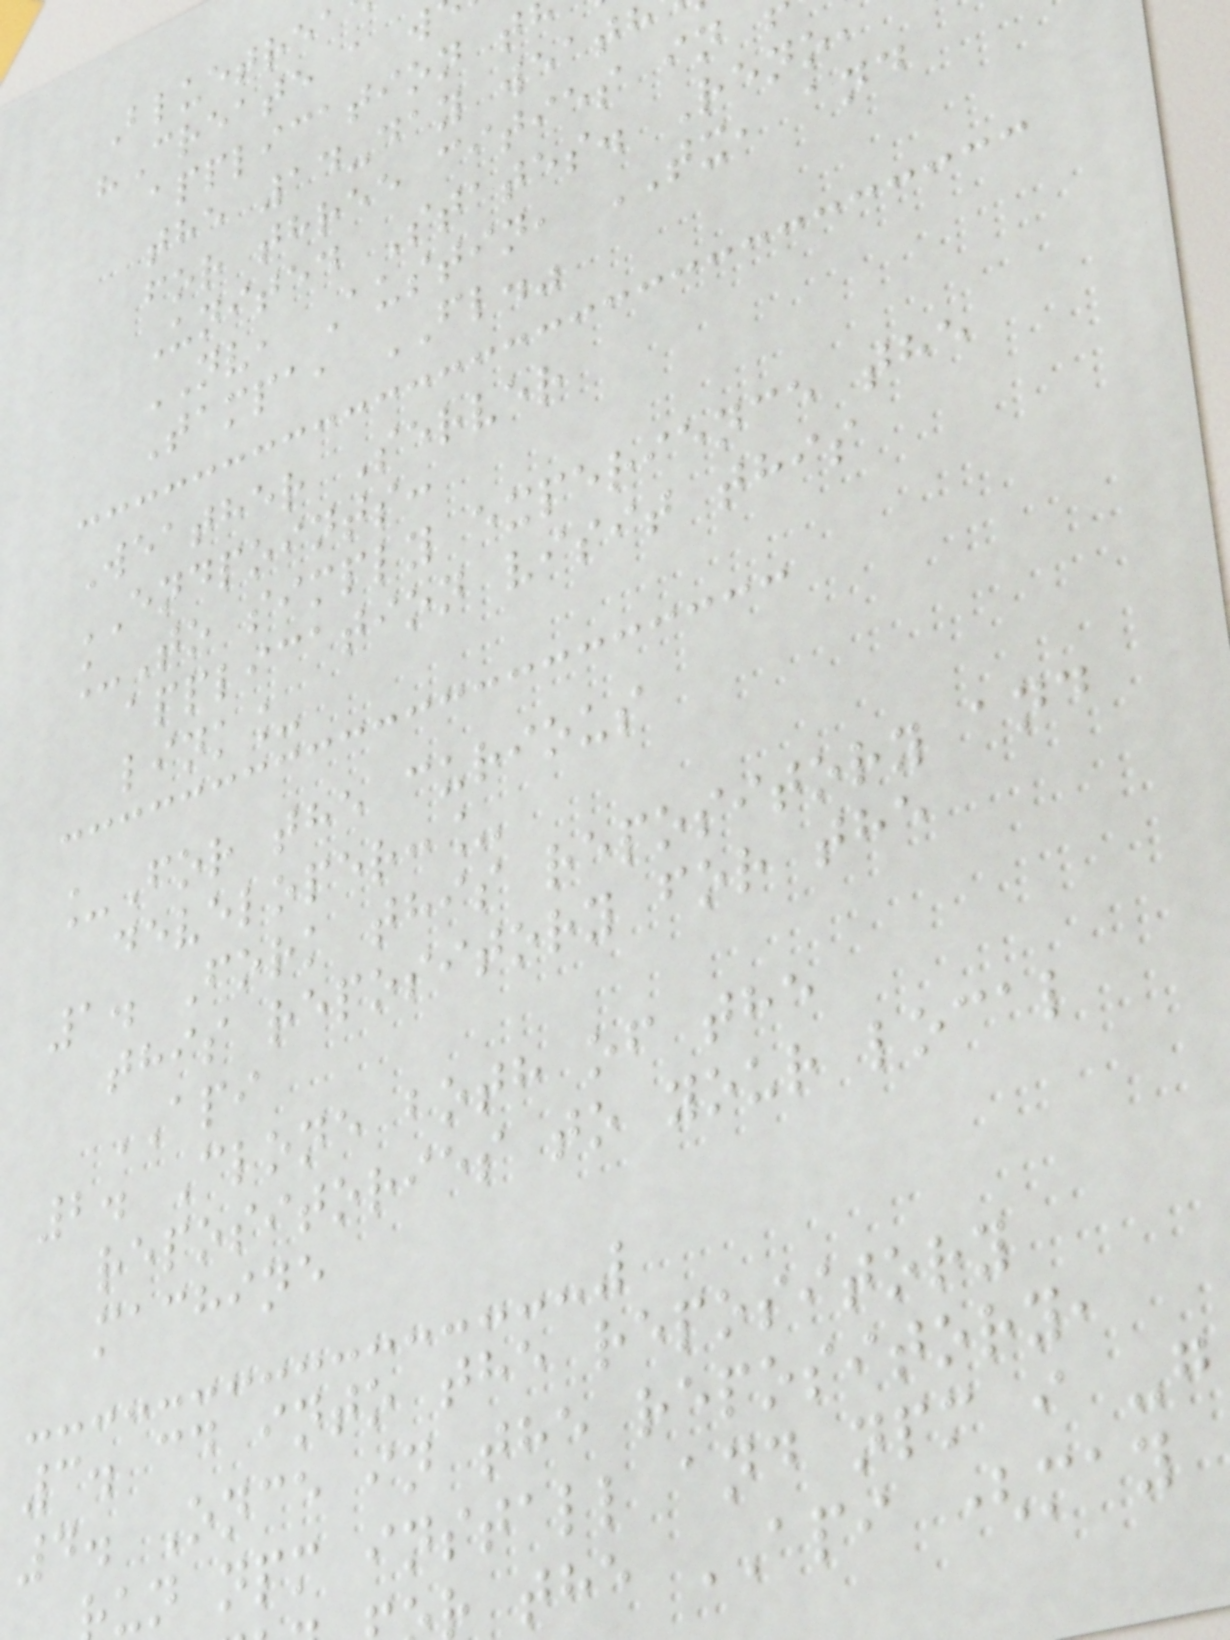Bluetrea
"Create a w
application t
the 14-day weat
for three cities in
United States. Reno,
NV, Austin, TX, and
Tampa, FL."
Weather Server
ENDPOINTS:
_To simply experience the
application visit this
link_
_For the curious
developer:_
1. Fork this repository and
this repository for the
API
2. Clone both of the
repositories to your local
machine
3. cd into the repository
4. Once in the repository,
un npm install and npm i -g
the API (may
